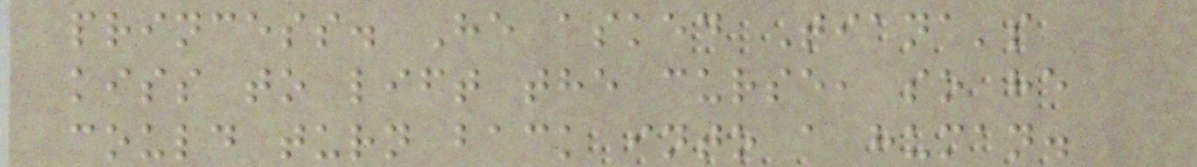princess. He asked Tiana's
kiss to lift the curse, so he
could turn back into a human.
